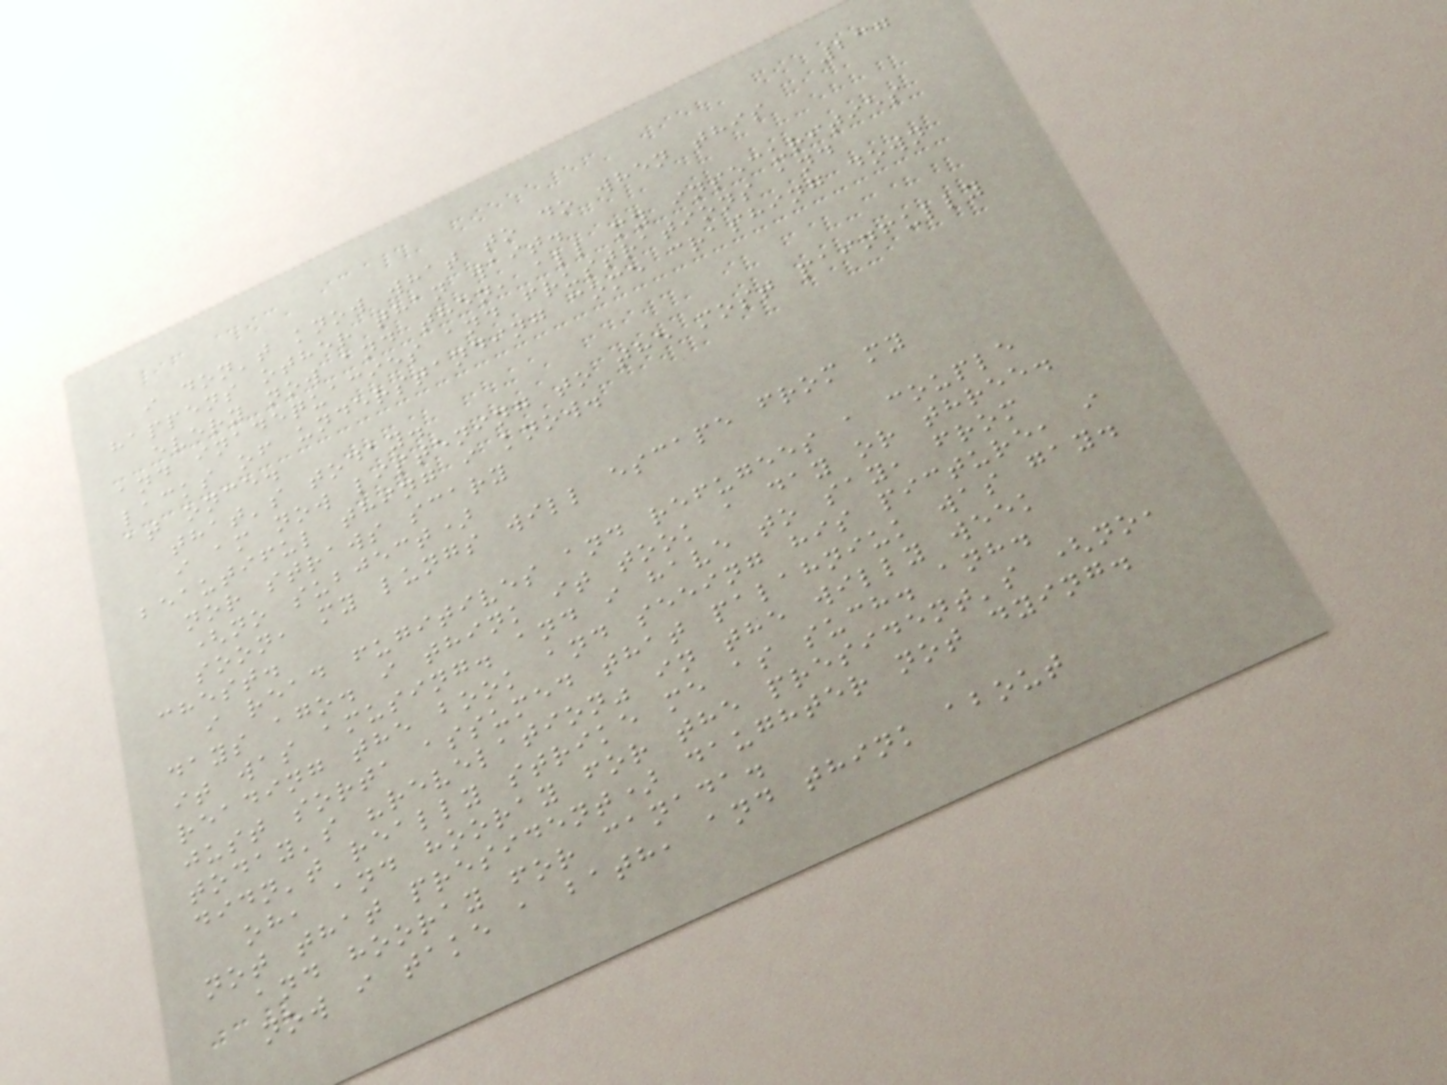237
i don't know what to do when this
happens other than wait.
every now and then, all my insecurities
and inadequacies and frustrations and
lacks of understanding come crashing down
at once.
that's today.
i am now listening to the most painfully
beautiful thing i know.
nor straws scary
(no subject)
soon, my lungs will escape from my
chest.
i read fugitives and refugees a couple
days ago. i think it took a day or three.
it was amusing. and i have to say, from
reading the book and seeing his picture, i
just sorta assumed that palahniuk was gay.
today's "revelation" in the willy week
didn't really strike me as such. anh.
oh, and hooray for the president's (no,
not that president) daughter not dying.
and hooray for canada.
now i take a bath, and think about
